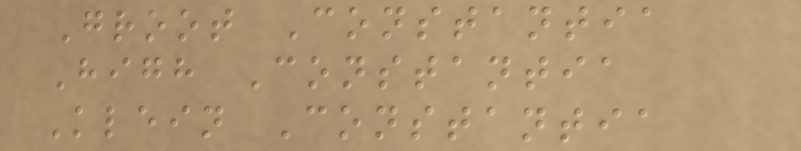Groot Constantia
High Constantia
Klein Constantia
